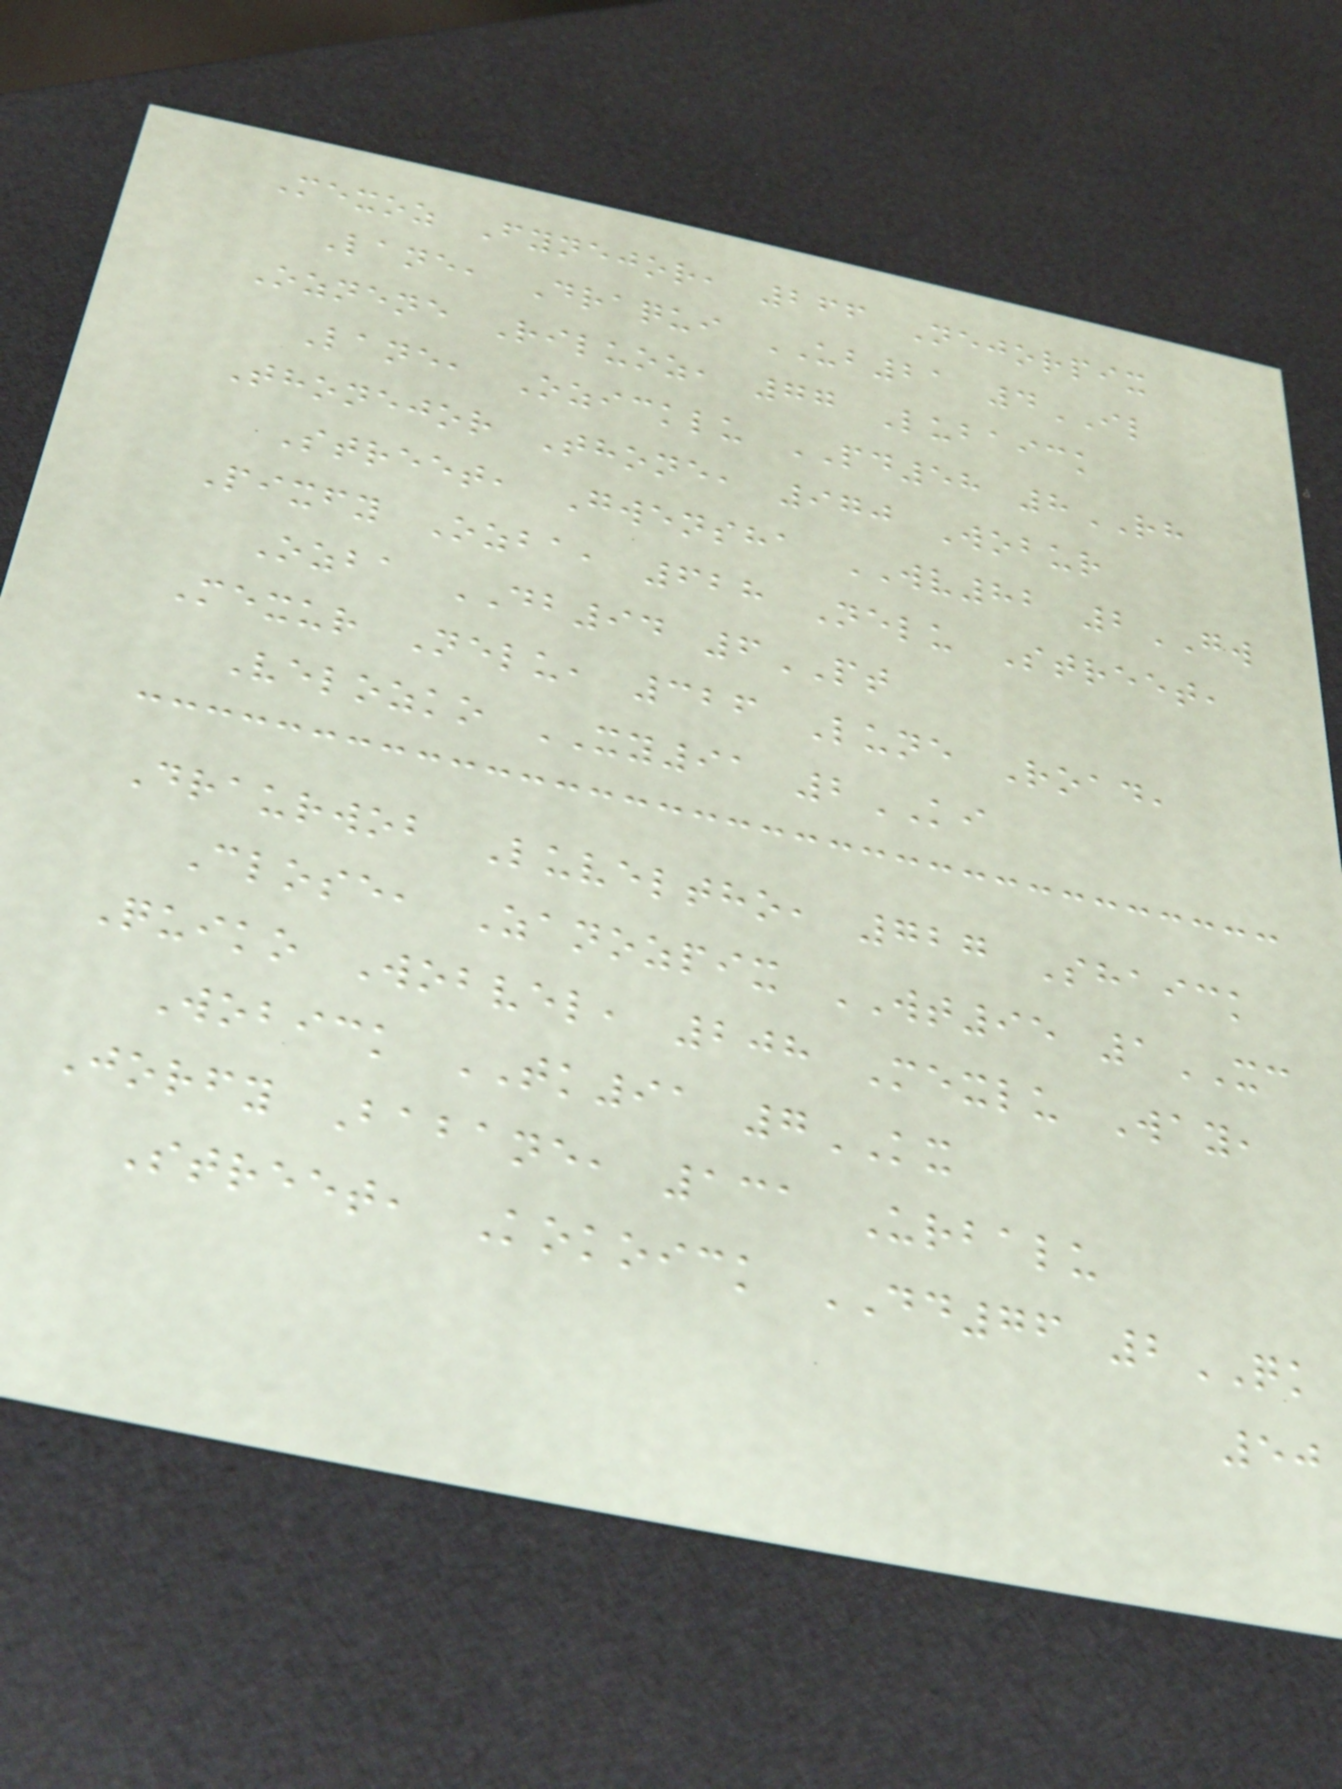Mexoz Fynejor, 266 Nejorpix
Lane, Draqui UB21 4IL
Oznene Riluoz, 77 Lubaick
Lane, Ozicklu PD58 8RH
Thonejor Thone, 970 Wobur
Street, Gwensha WV82 2GW
Pixfy Ozba, 628 Nelu Street,
Ozba DB94 6PT
Mexur Nelu, 326 Lune Road,
Velozko XY91 2KI
Draurwob Luveltho, 727 Shaick
Close, Zanozpix WT95 1XC
Quiko Wobvel, 208 Mexlu Way,
Wobick TK91 7KX
Jorfy Babane, 131 Urbalu
Street, Kokoick DD76 2QK
50
